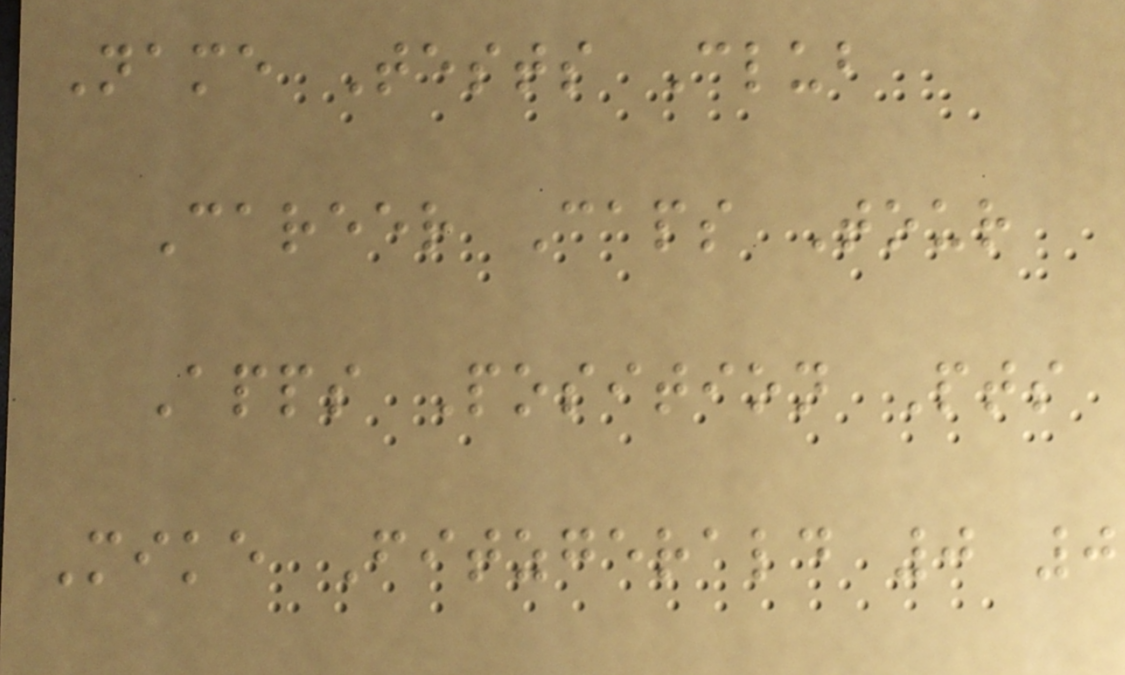Name Tests Club
Career Caps Tour
Apps Position Pts
Mike Fitzgerald 0 0
